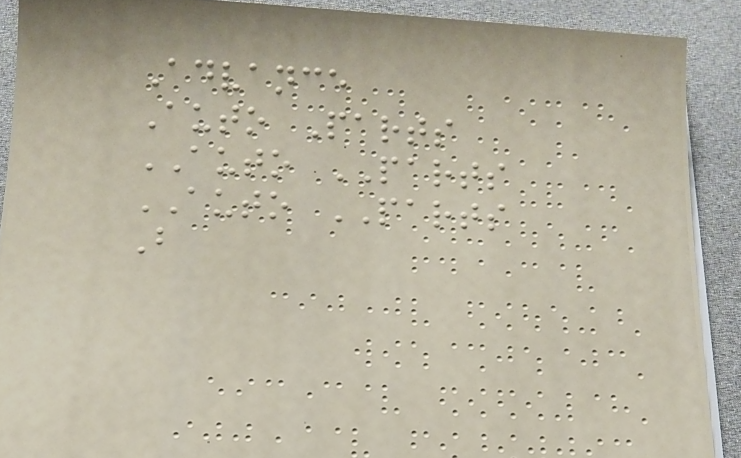Advance
Auto Parts
AUTO PARTS
AUTO PARTS
B
